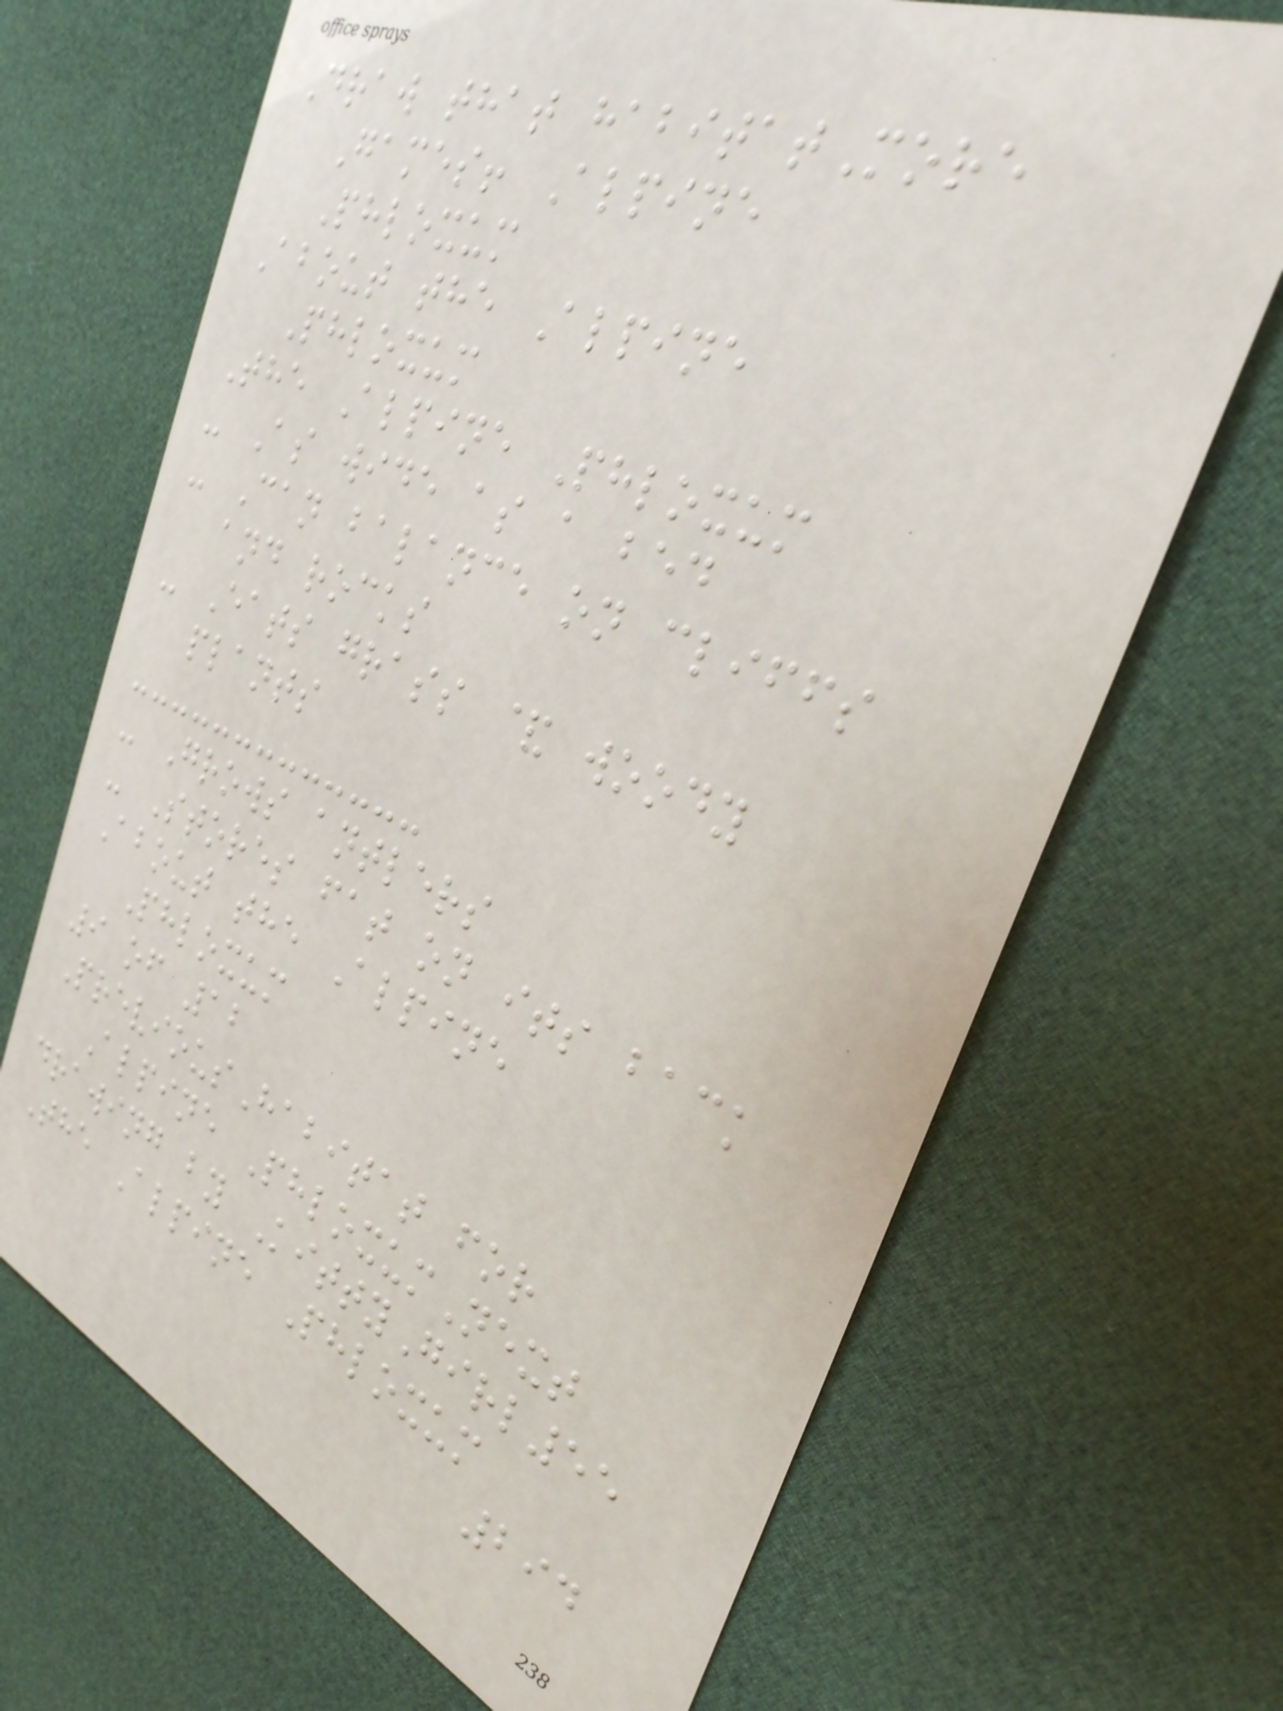Draw that habitatMore
Games! Alpine
Phloxum
About the Alpine
Phloxum
The Alpine Phloxum
- As wide as a bed
- Can balance on cliffs
and rocks
- Eats grass & woody
plants
- Grows antlers
- Stores fat on its back
About the Alpine
Phloxum
9 of 12
PreviousHabitat for
Alpine PhloxumNext
drawing by KittyGirl55
The Alpine Phloxum
294
